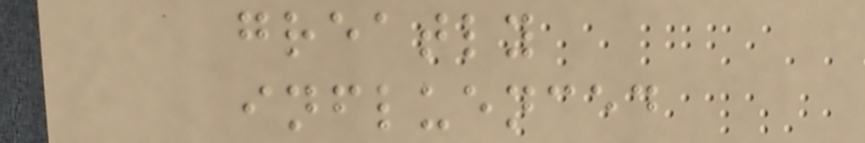greatly
influenced
